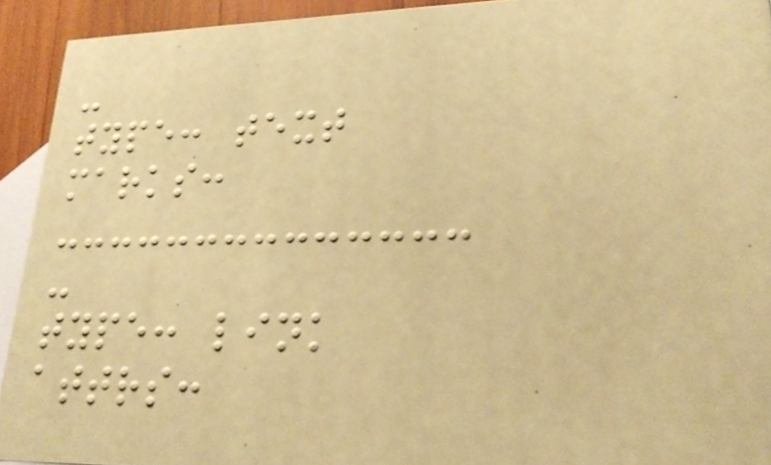-
type: text
marks:
-
type: link
attrs:
